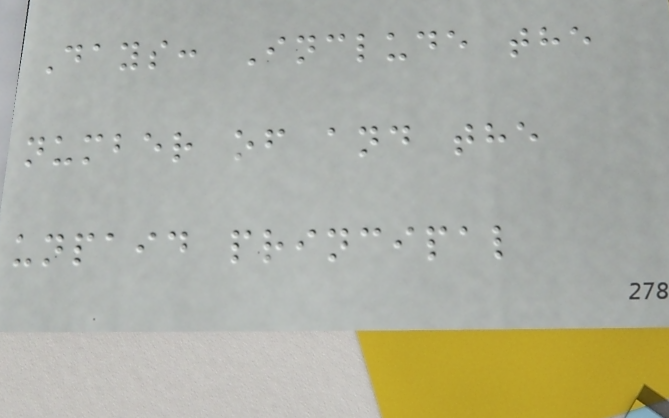Days: Include the
number of and the
unpaid principal
